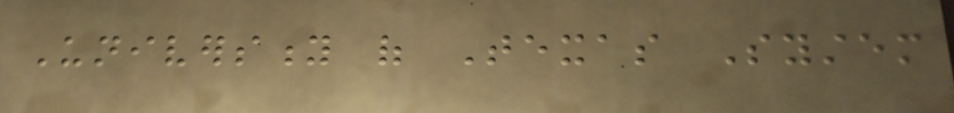University of Texas System
